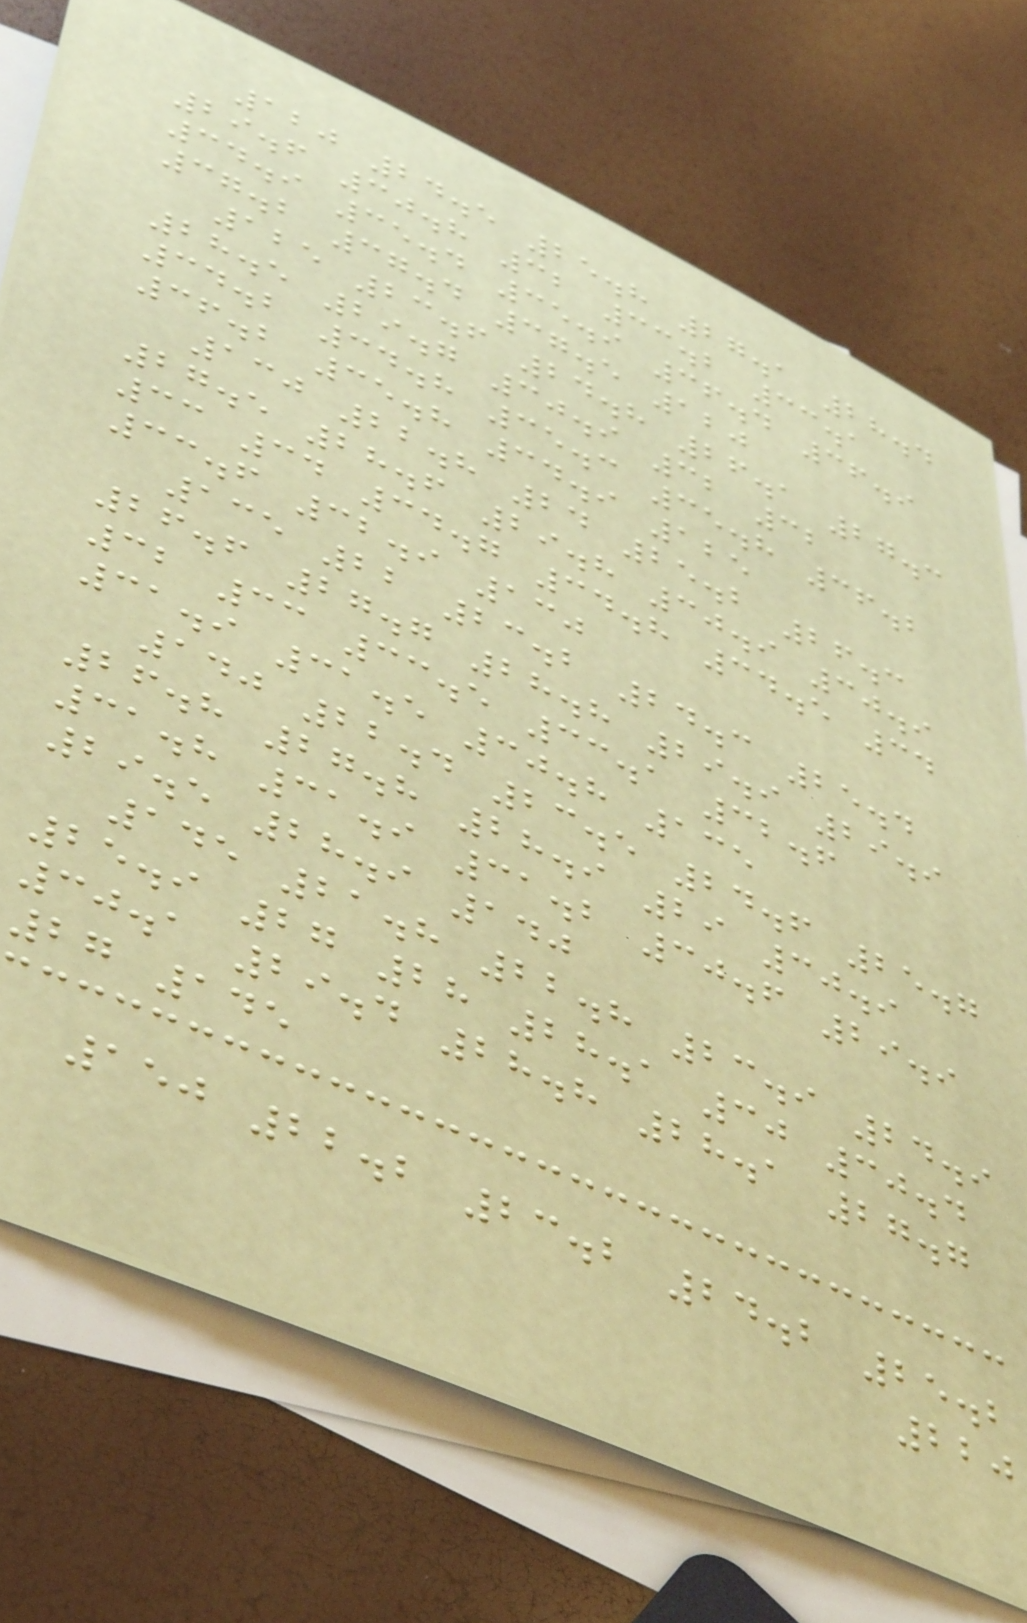120 24.5 25.8 27.1 28.4
29.6 30.8 32 33.2 33.1
34.9 35.4 35.9 36.4 36.9
37.2 37.4 37.5 120
125 23.6 24.8 26.1 27.3
28.5 29.7 30.9 32 32
34.2 34.8 35.3 35.8 36.2
36.2 35.8 34.9 125
130 22.8 24 25.2 26.3
27.5 28.6 29.8 30.9 30.9
33 34 34.7 34.8 34.5 34
33.6 32.9 130
135 22 23.2 24.3 25.4
26.6 27.7 28.8 29.9 29.9
32 33 33.5 33.1 32.6
31.9 31.5 30.8 135
140 22.4 23.5 24.6 25.7
26.8 27.8 28.9 29 30.9
31.8 31.9 31.2 30.6 29.9
29.5 28.9 140
145 21.8 22.8 23.9 24.9
25.9 27 28 28.1 30 30.4
30.1 29.4 28.8 28.1 27.7
27 145
150 22.2 23.2 24.2 25.2
220
